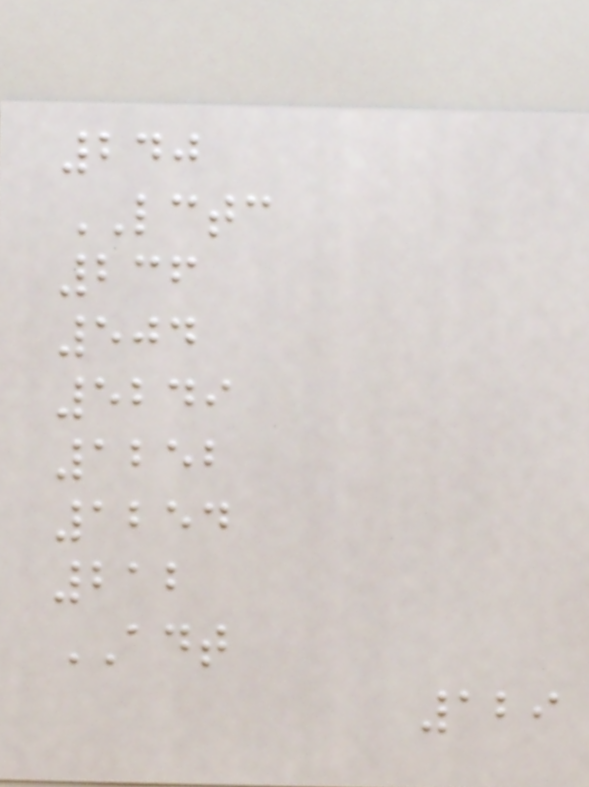240
LCTC
236
504
5249
1252
1254
212
ADT
129
